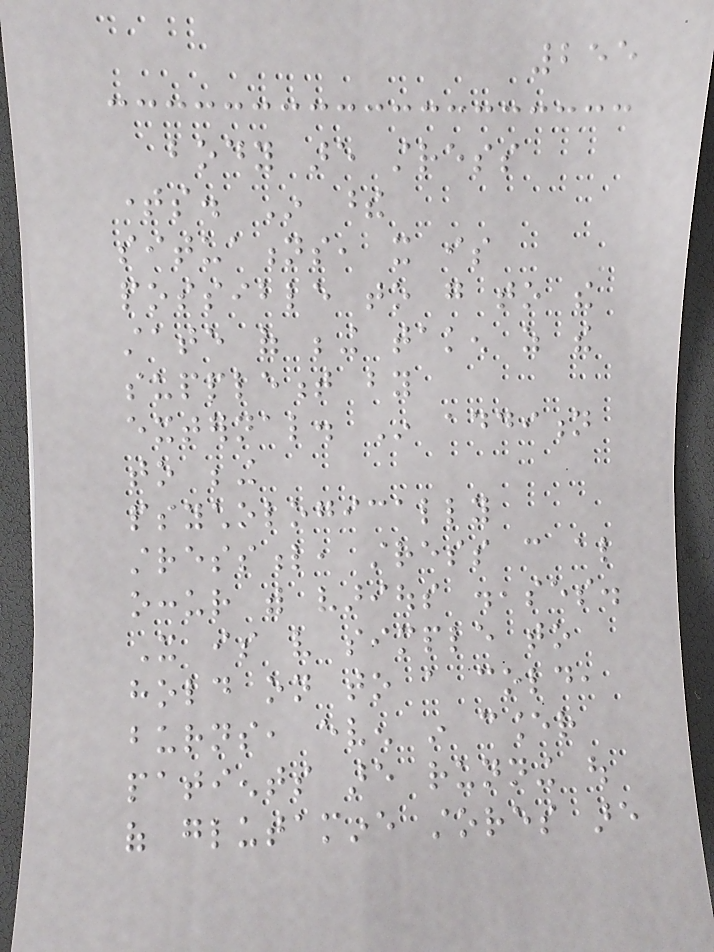255
body are stress
times. In these
situations, it is
possible to go to the
state of being taken as the
supplement by
external. In addition
to being
psychologically
stressful, stress can also
occur with various diseases.
It is very simple to
hold on to a cold,
burns, even in cancer
patients are running out
of glutamine stores are
